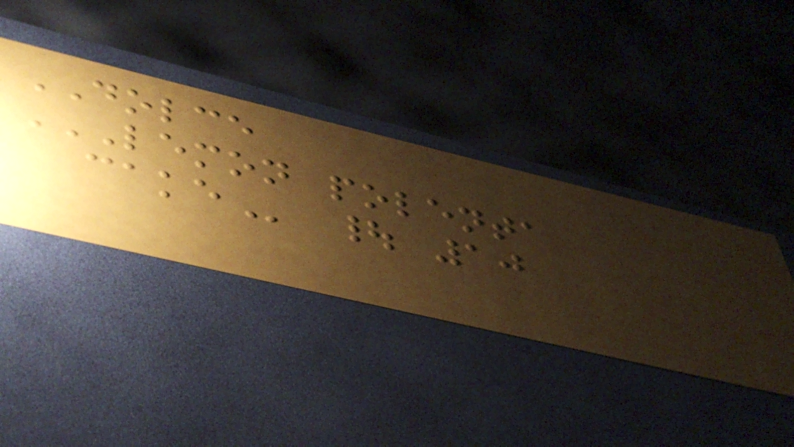DOLCE
LEMON POLENTA
CAKE | 10
